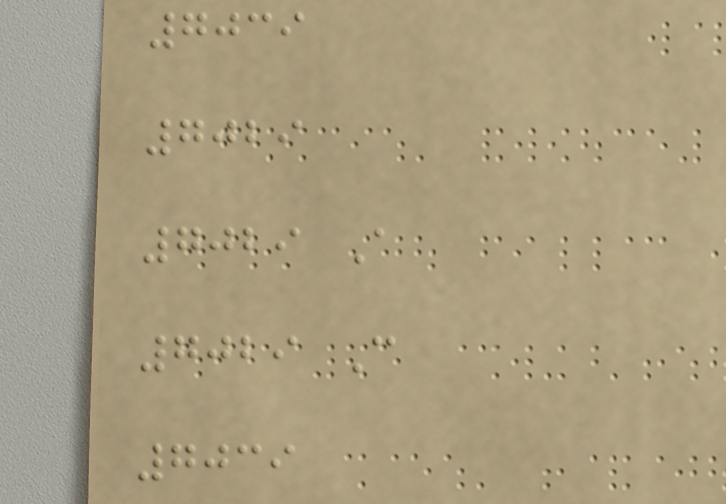7039
7029
7029 A
7029 C
7039
